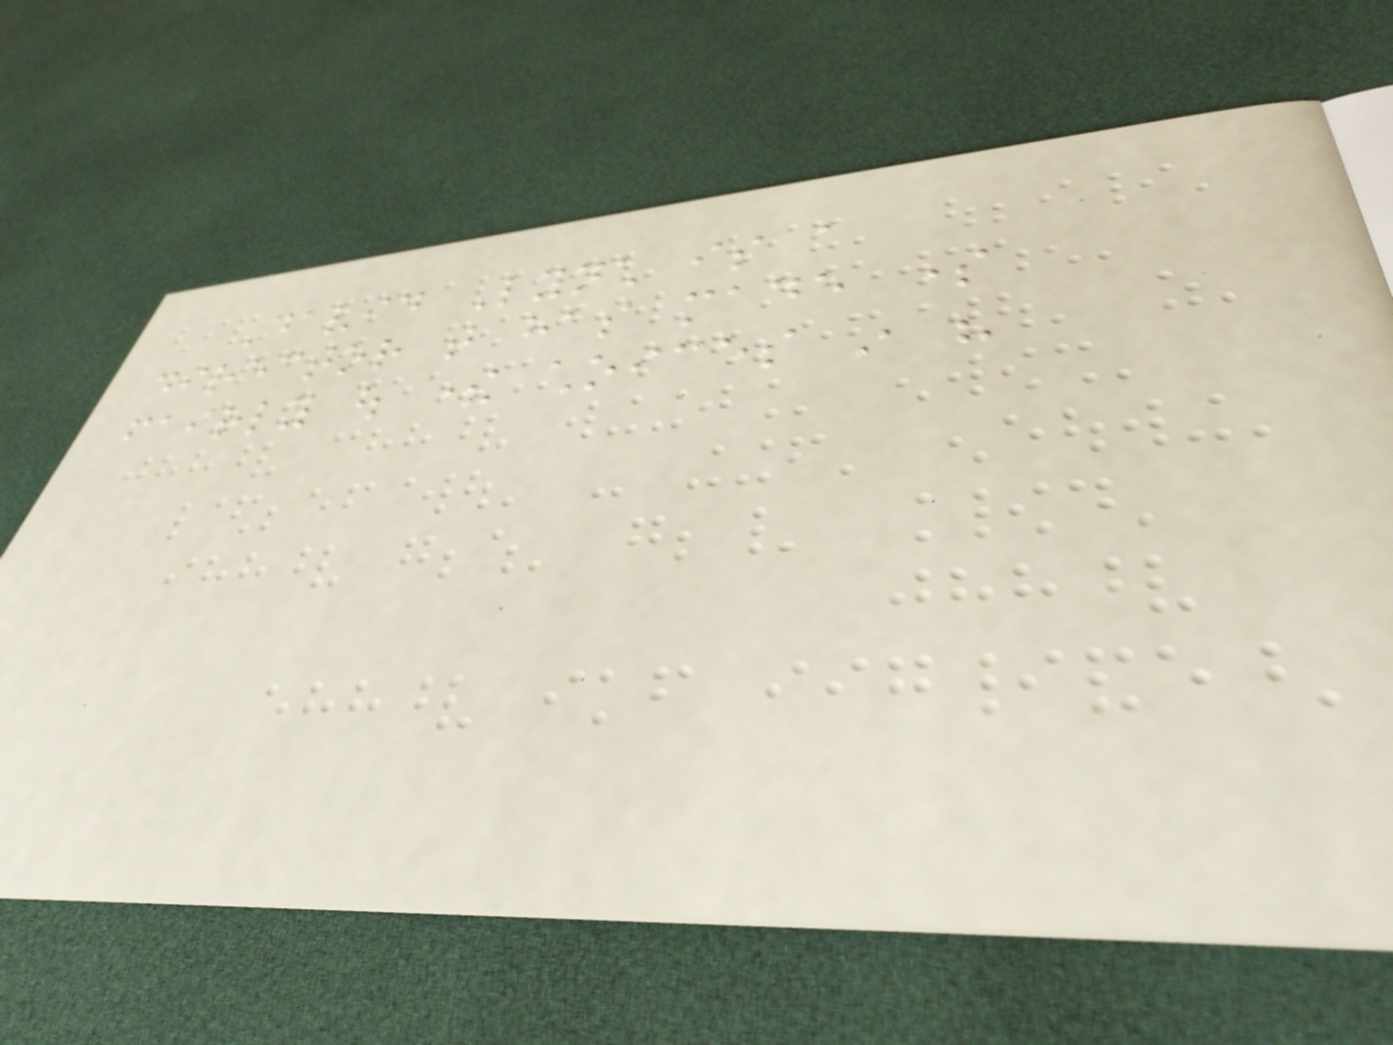David Lynch is a
director that has made some
fairly out there choices in his
